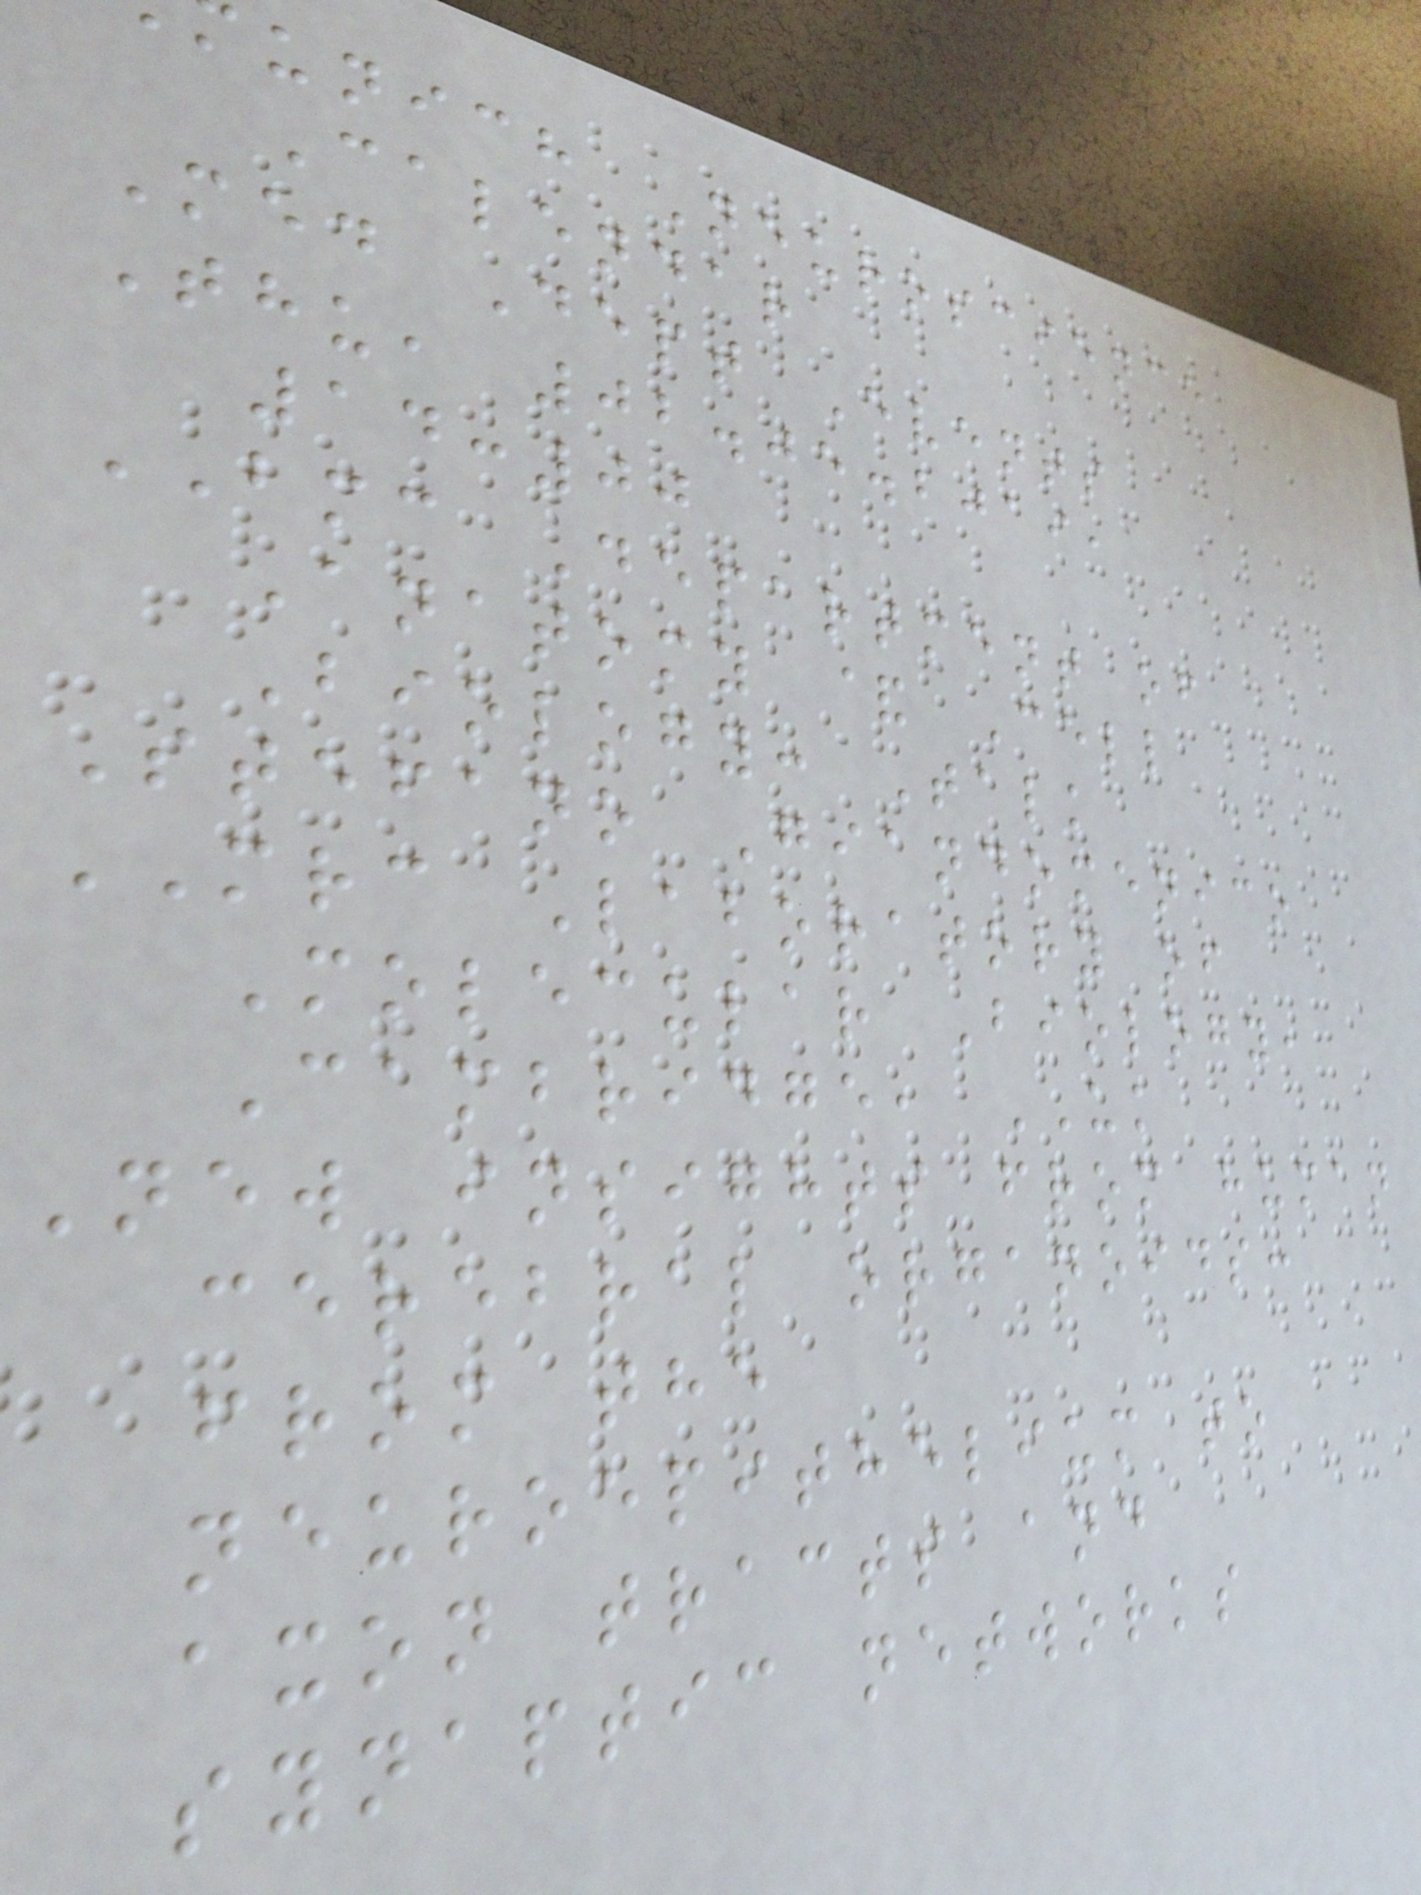unich Neuroscience
Calendar
Med Dept Events
Thu, 02.05.2019,
14:00
BMC Department of
Anatomy & Cell
Biology: Talk
Stefano Giandomenico
MRC Laboratory of
Molecular Biology,
Cambridge, UK
New insights from human
cerebral organoids:
from the
neuroepithelium to
axon tracts and
synaptic networks
